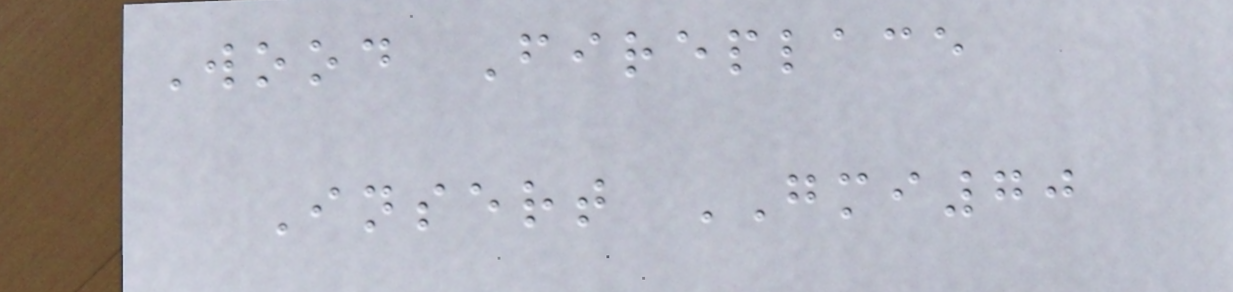Wood Fireplace
Insert GMI70
